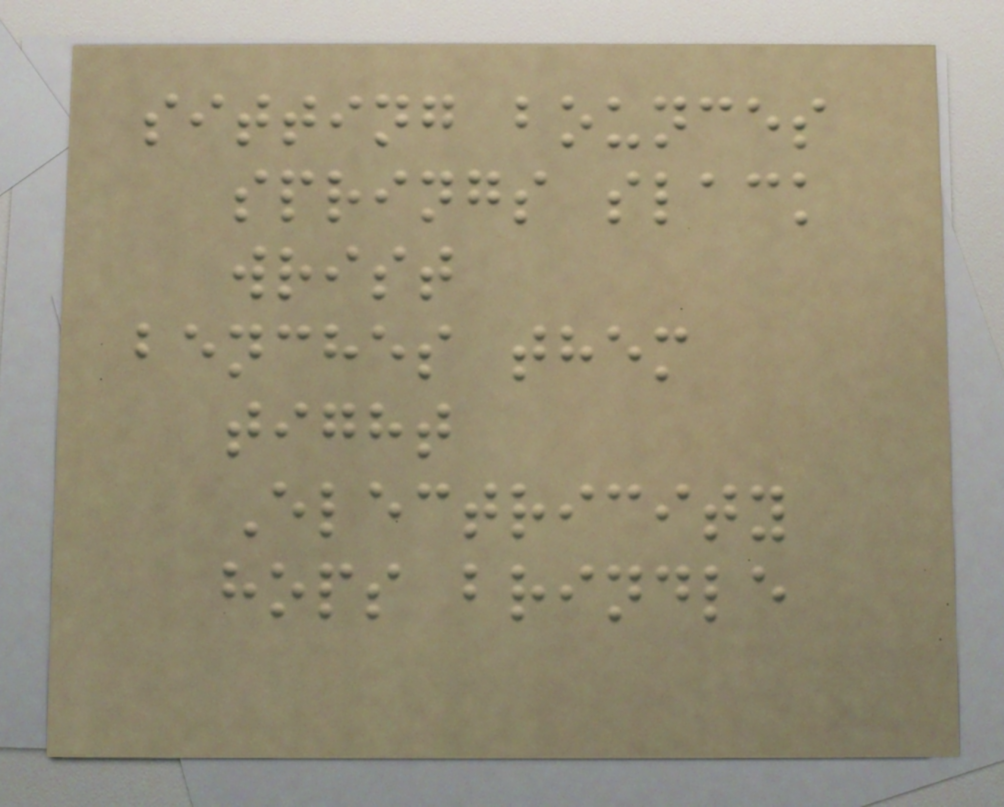sitting bounces
springs slack
wrist
benches them
tight
Electricity
hops brindle
